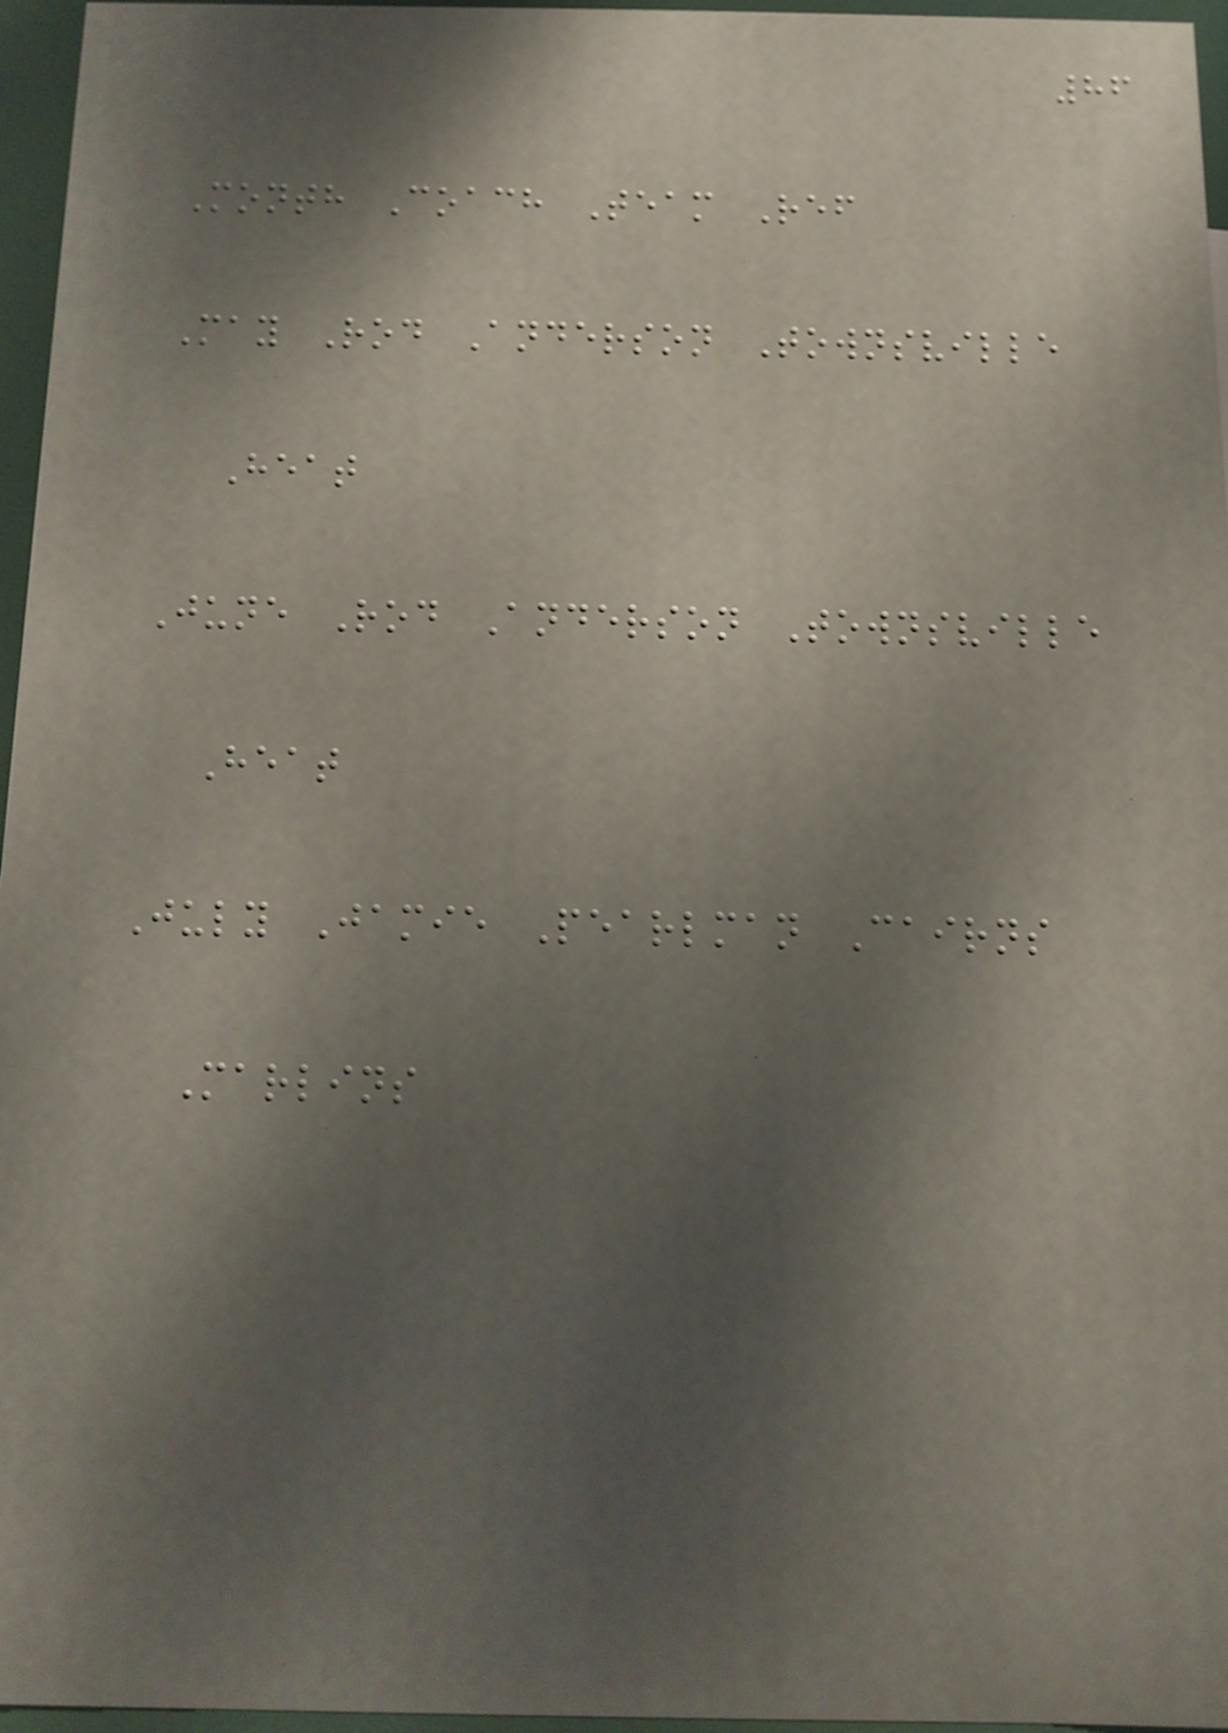86
Month Coach Team Ref
May Rod Anderson Townsville
Heat
June Rod Anderson Townsville
Heat
July Jamie Pearlman Cairns
Marlins
